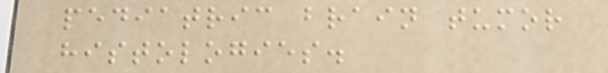pediatric brain tumor
histologies.
